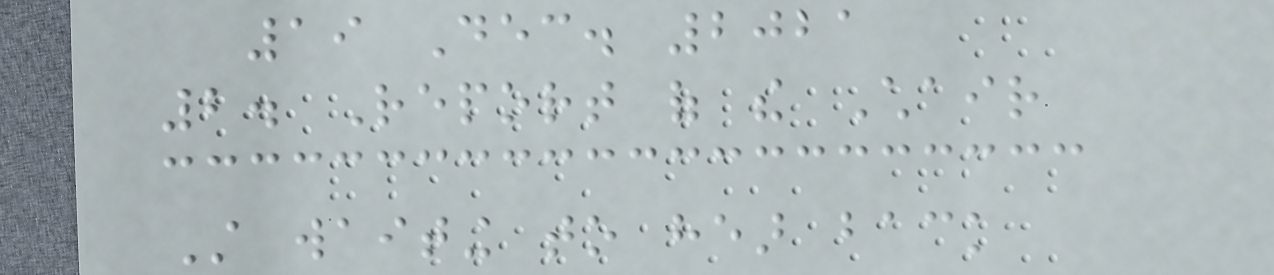19 Dec. 2021
2. Report of the Chair
Still waiting to hear back
